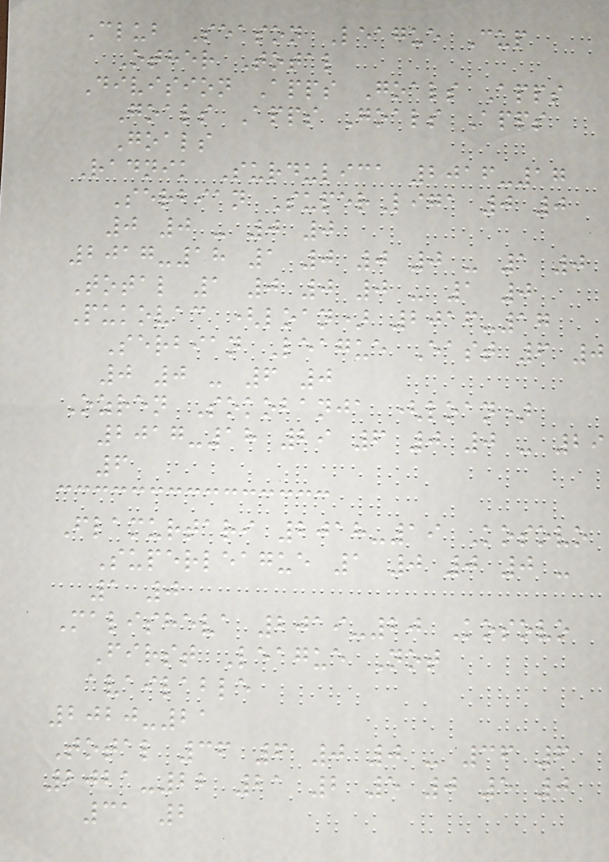Club Season League Cup
Other Total
Division Apps Goals Apps
Goals Apps Goals Apps
Goals
Radnik Surdulica 2016-17
Serbian SuperLiga 0 0
0 0 - 0 0
2017-18 1 0 0 0 - 1 0
Total 1 0 0 0 - 1 0
Pukovac (loan) 2016-17
Serbian League East 6 0
0 0 - 6 0
Ozren Sokobanja (loan)
2017-18 29 6 0 0 - 29
6
Flamurtari 2018-19 Kosovo
Superleague 1 0 0 0 -
1 0
Malisheva 2019-20 Kosovo
First League Not
available
2020-21
Total 36 6 0 0 - 36 6
2021-22 21 2 5 0 5 0
31 2
